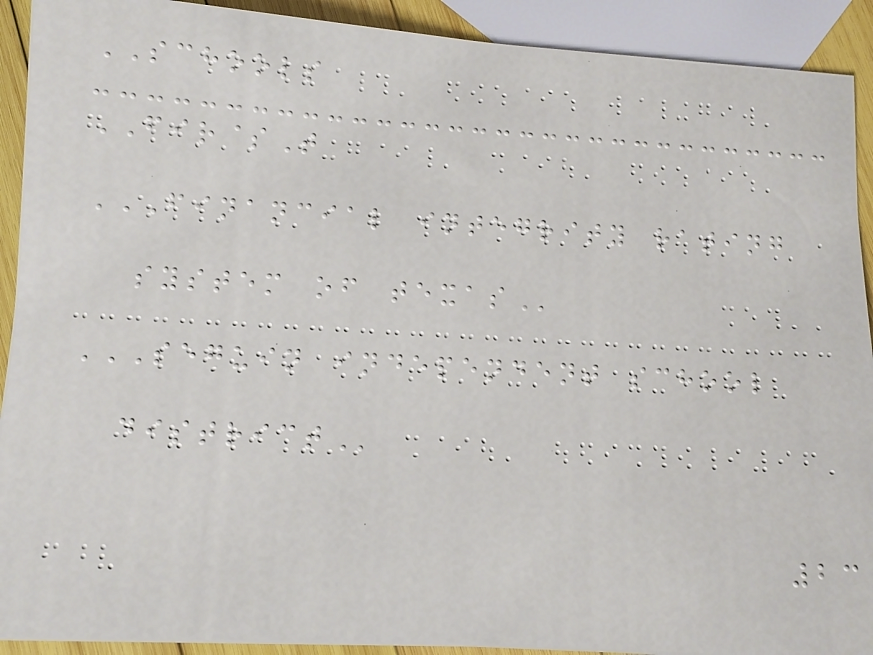SCHOOLS
FIR$T
FINANCIAL INTEGRITY RATING
SYSTEM OF TEXAS
SEGUIN INDEPENDENT SCHOOL
DISTRICT
23
